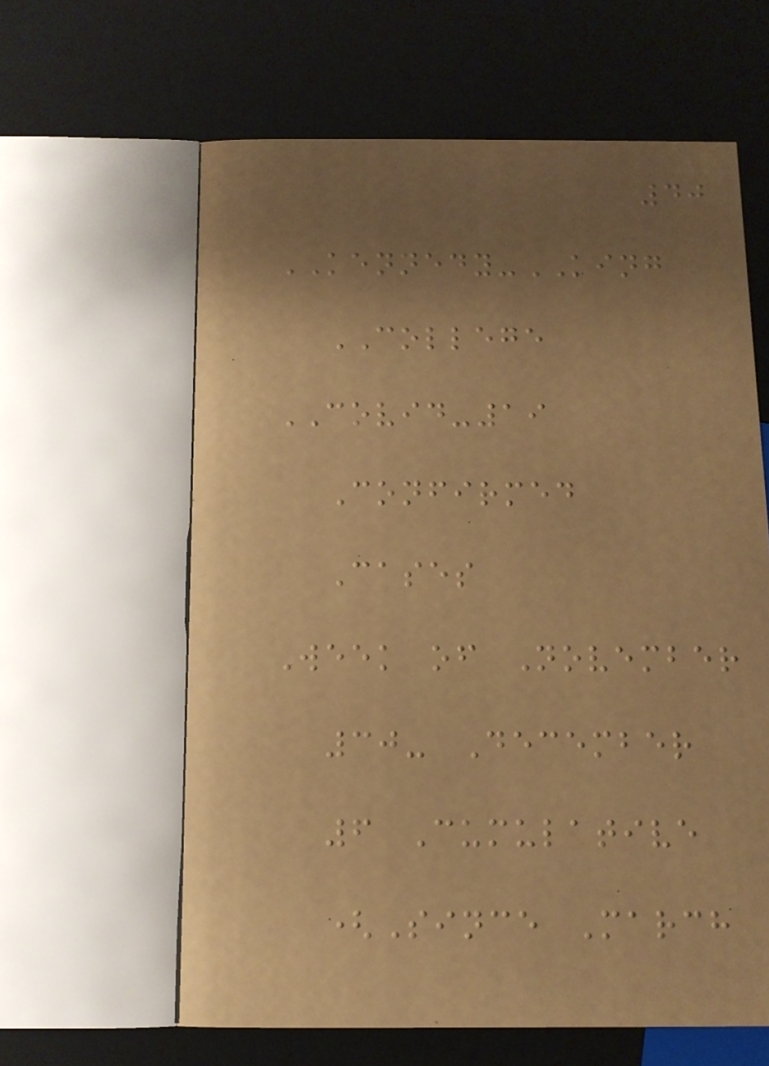40
KENNEDY-KING
COLLEGE
COVID-19
Confirmed
Cases
Week of November
30- December
6 Cumulative
(Since March
